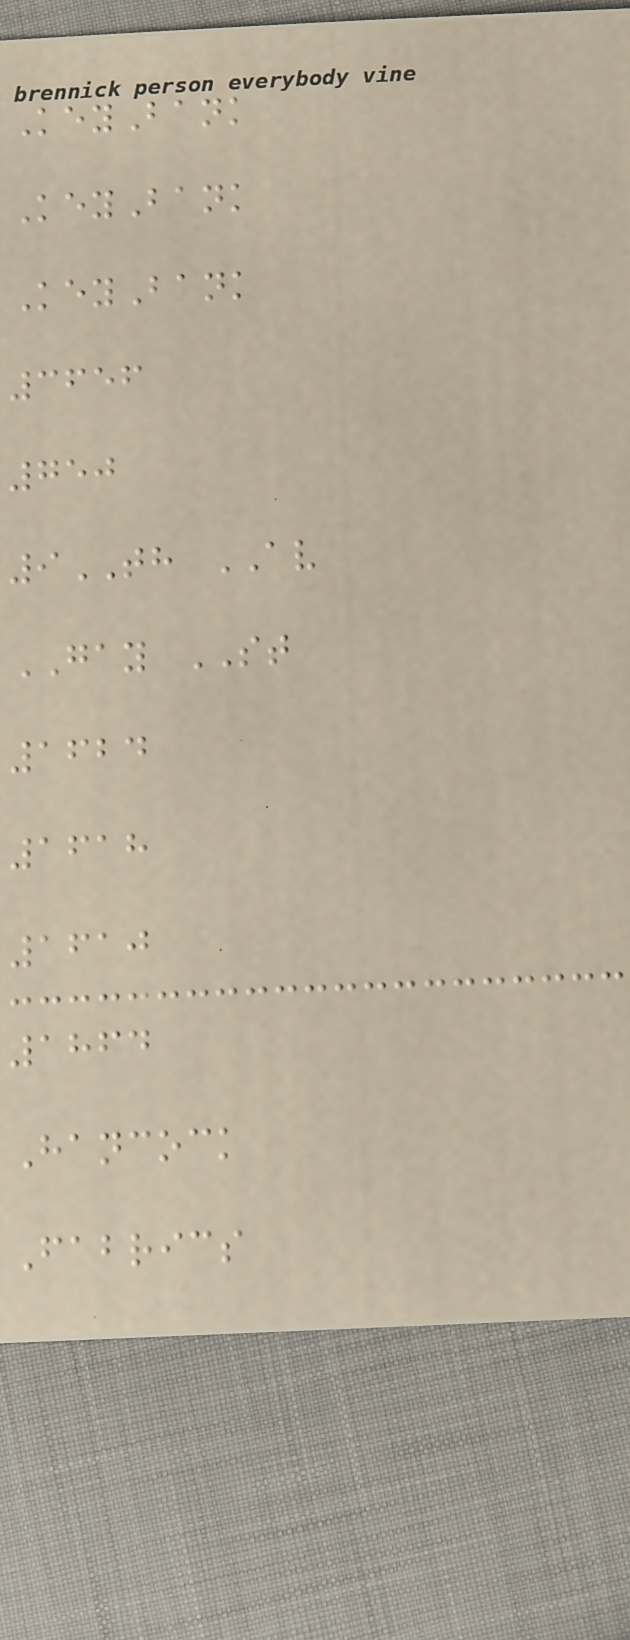KeyBank
KeyBank
KeyBank
3656
750
9TH AV
GAY ST
1624
1618
1610
1864
Hancock
Fabrics
